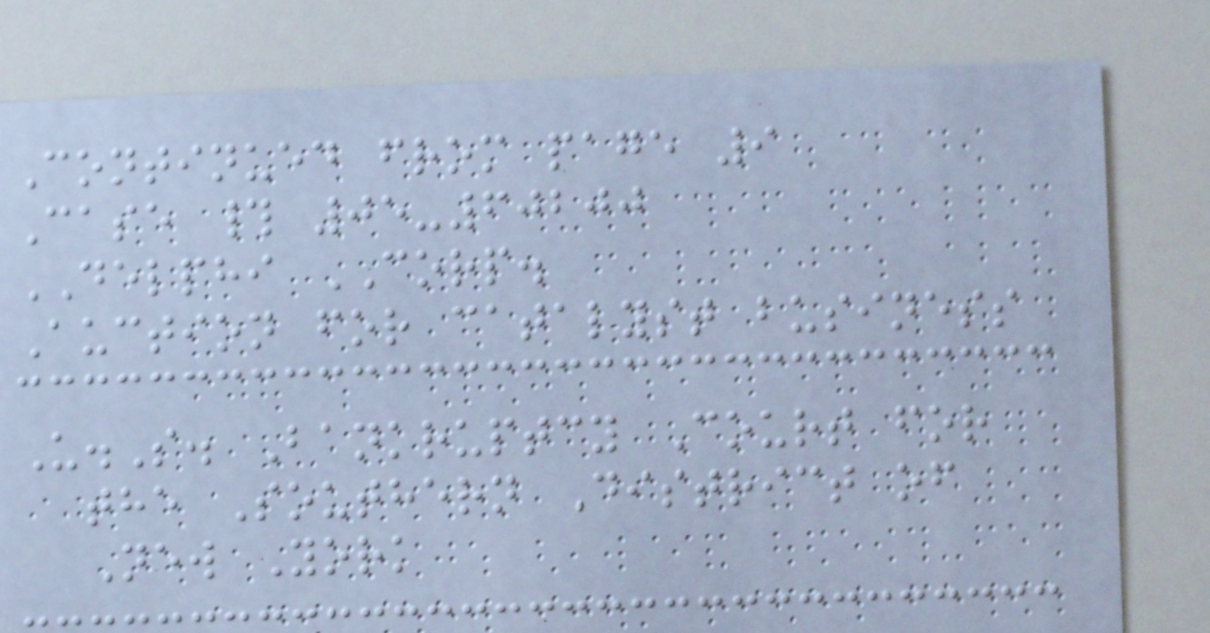Continued from page 9
Case # 05-60200
DELPHI CORP.
Auction for catalyst business
U.S. Bankruptcy Court for
the Southern District of
New York
